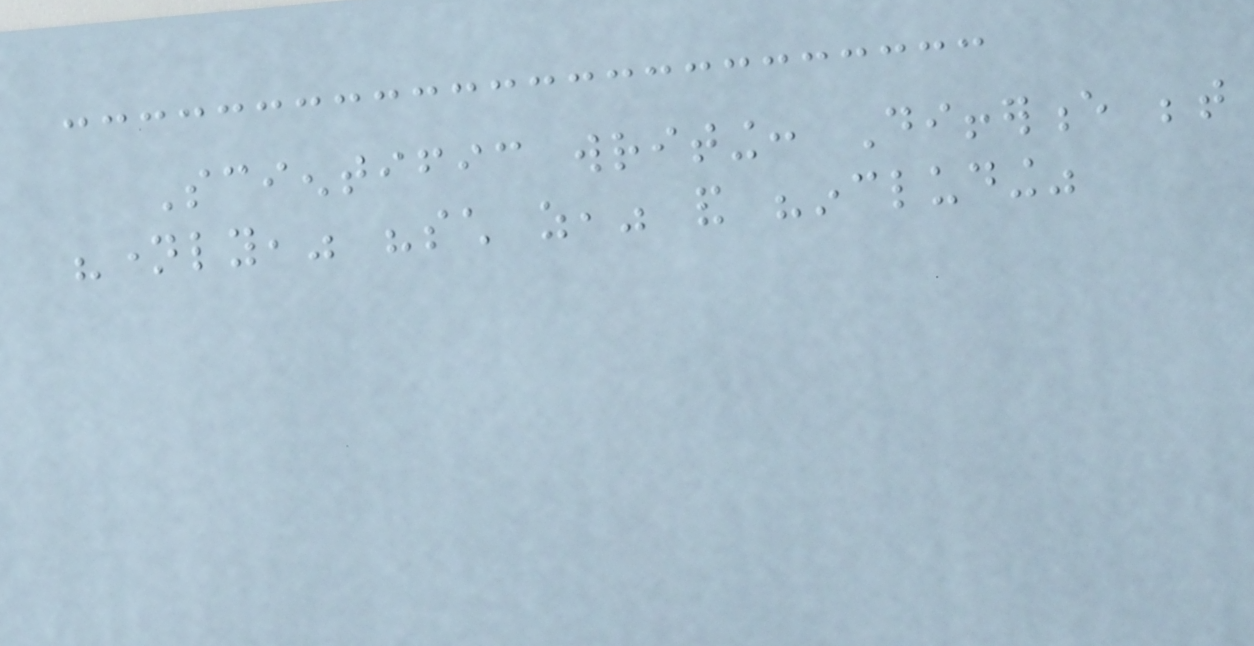Scientific writing: Difference between
"namely," "such as," and "including"
